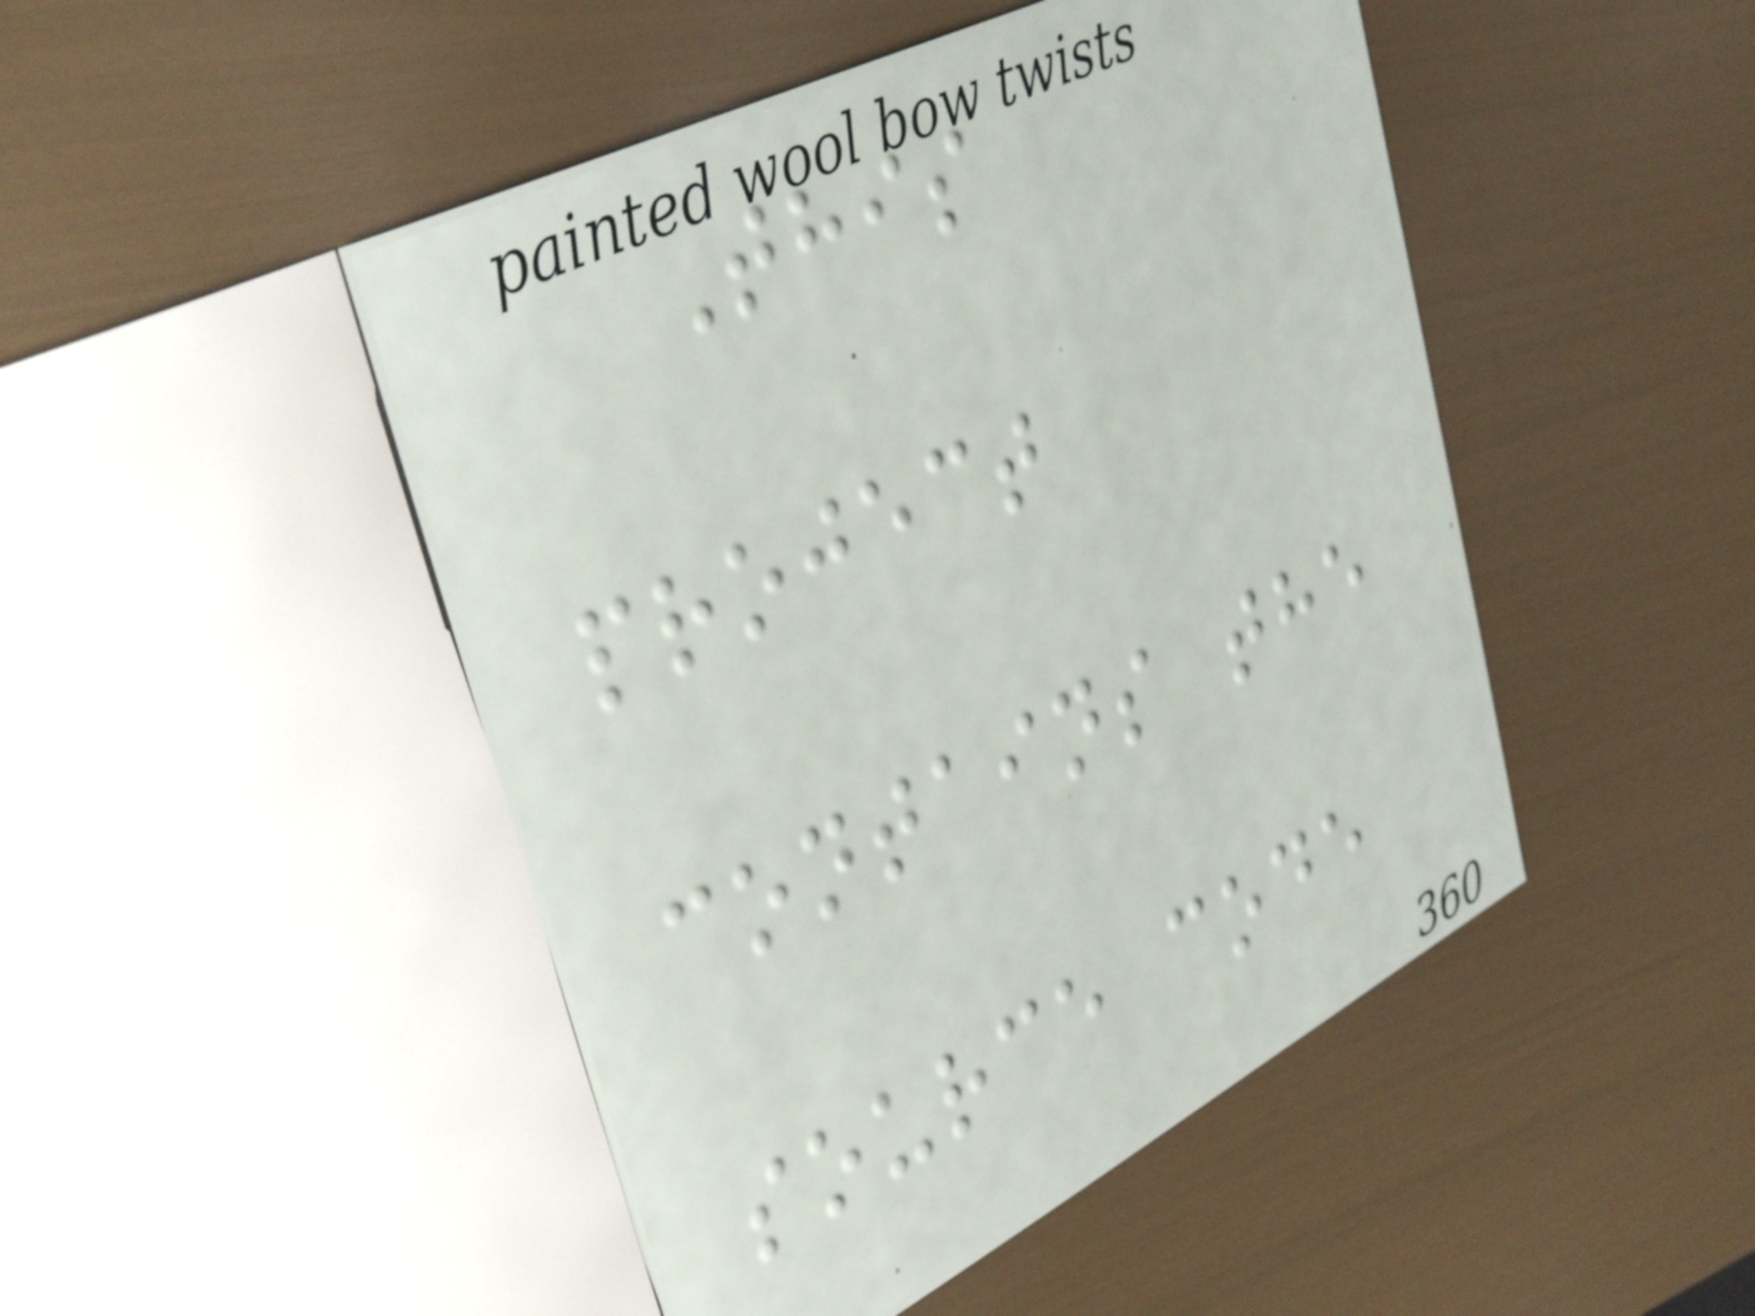This
project
contains the
source code
